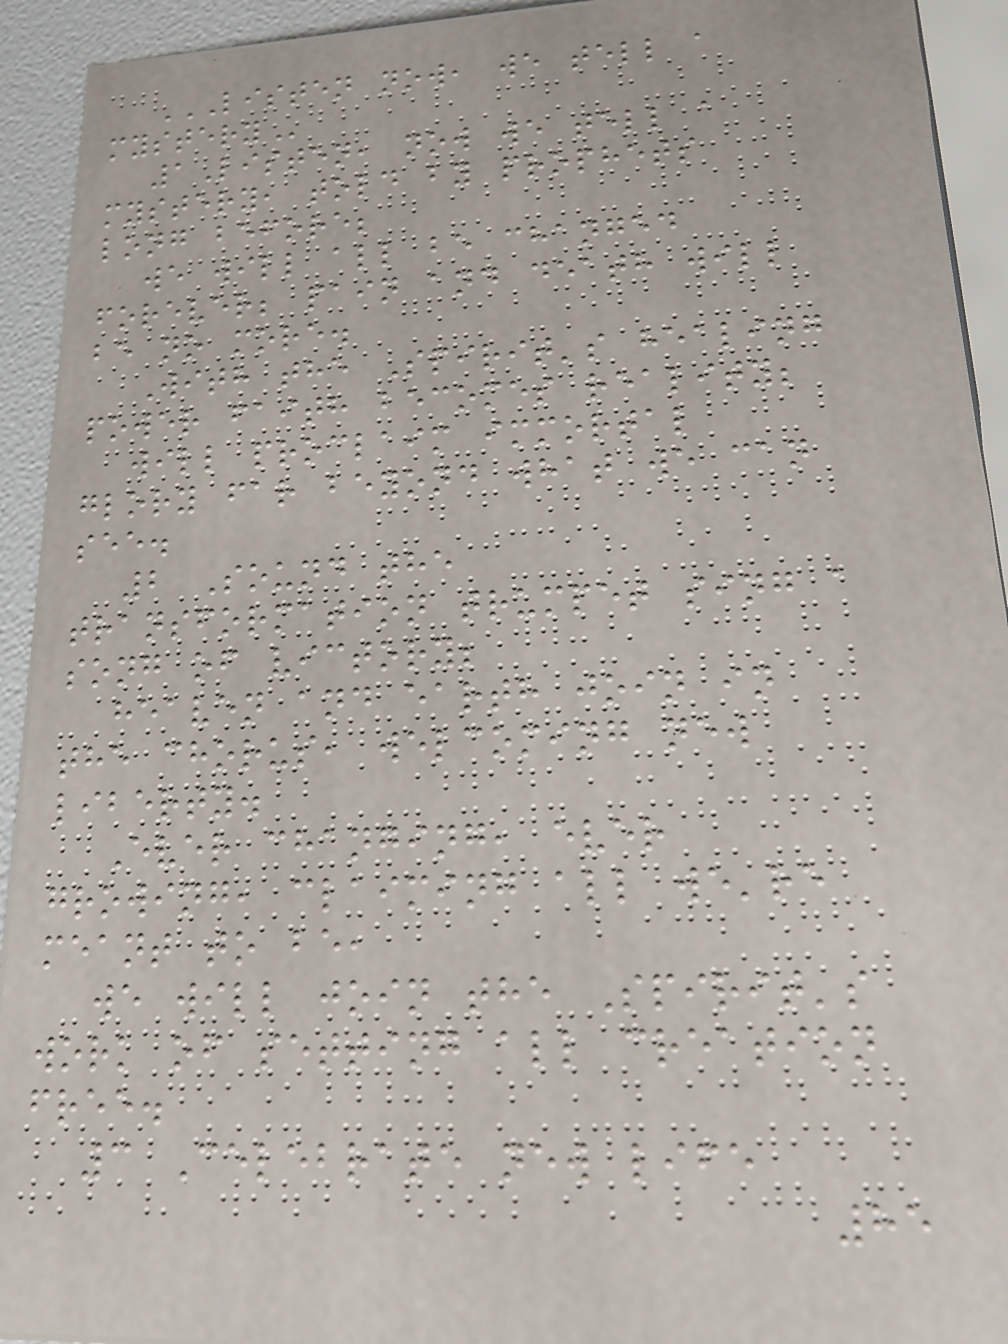LISTEN NOW, WE TELL A
MYSTERY
1Listen, now we tell a
mystery, told by prophets
long before;
we will all be changed
forever; pain and death will
be no more.
With the Spirit's healing
power faith becomes reality;
will proclaim immortal
glory far beyond what we can
see.
2 Sound the
transformation trumpet sing a
song of victory;
heaven and earth join in
the chorus, welcoming new
liberty.
Ever changing, ever
growing, claiming all we're
meant to be,
we will join the Spirit's
work of setting all creation
free.
3 Celebrate new life
85
